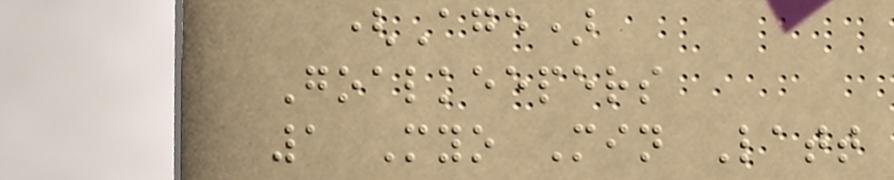(Age)
Goalkeepers
1 Myo Min Latt
